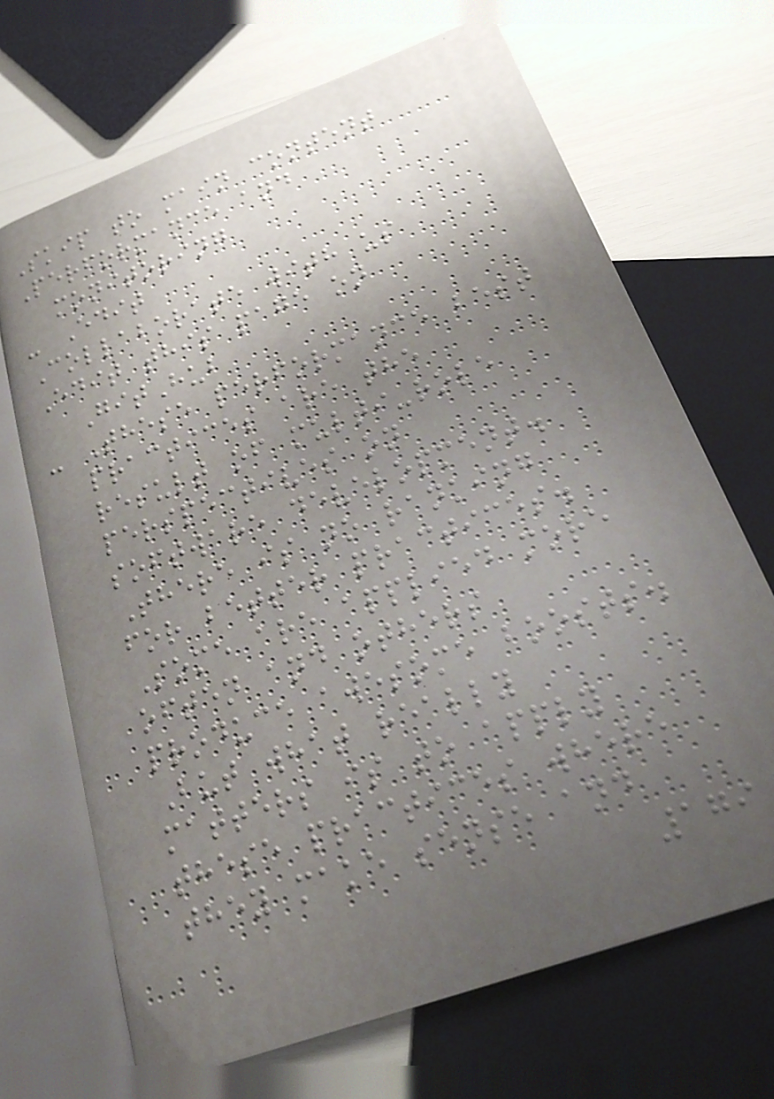Skip to main content
Performance and
monitoring
- Edit
Collaborate with us
Edit this page on
GitHub
- These performance best
practices are the
result of multi-role
perspectives on
software development.
There is no ranking
for better practices.
Some are applied more
often and others
produce awesome boosts.
But what really
matters is to apply
these practices where
they make sense and
179
